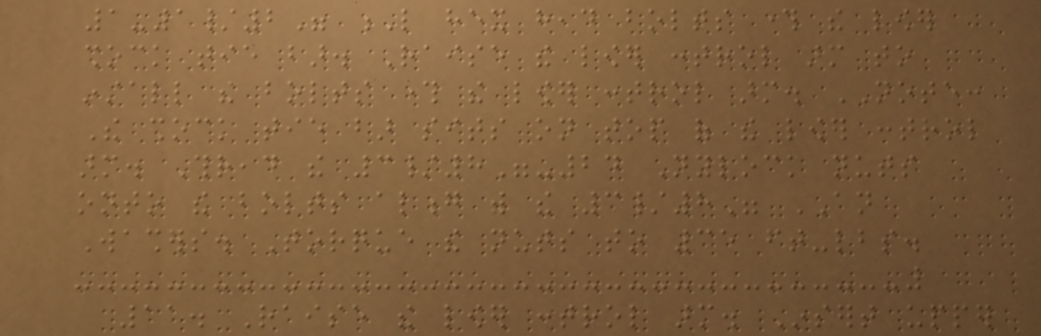1-1/2" L hex head bolts through the lower
shock tie bar. Raise the lower control arm to
install the bolts through the lower control arm. NOTE:
The shock tie bar sits on top of the lower control
arm. Thread the 3/8"-24 Nylock nuts
onto the bolts along with the 3/8" AN
Washers. Torque the nuts to 35 ft-lbs.
11. Raise the lower control arm. Insert upper
